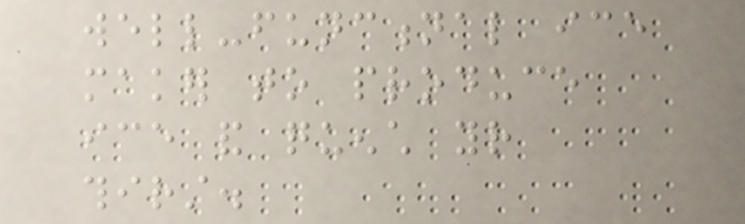well-functional ice
maker to produce
ice and quench your
thirst.
